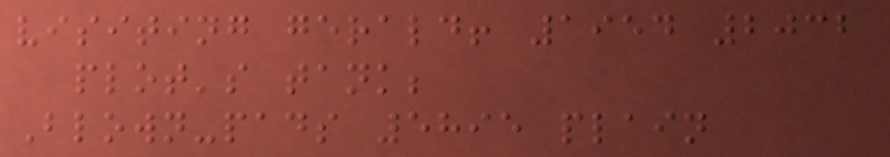visiting gerald! 1954 2032
plot's tank;
Blown-pads 5895 plain
